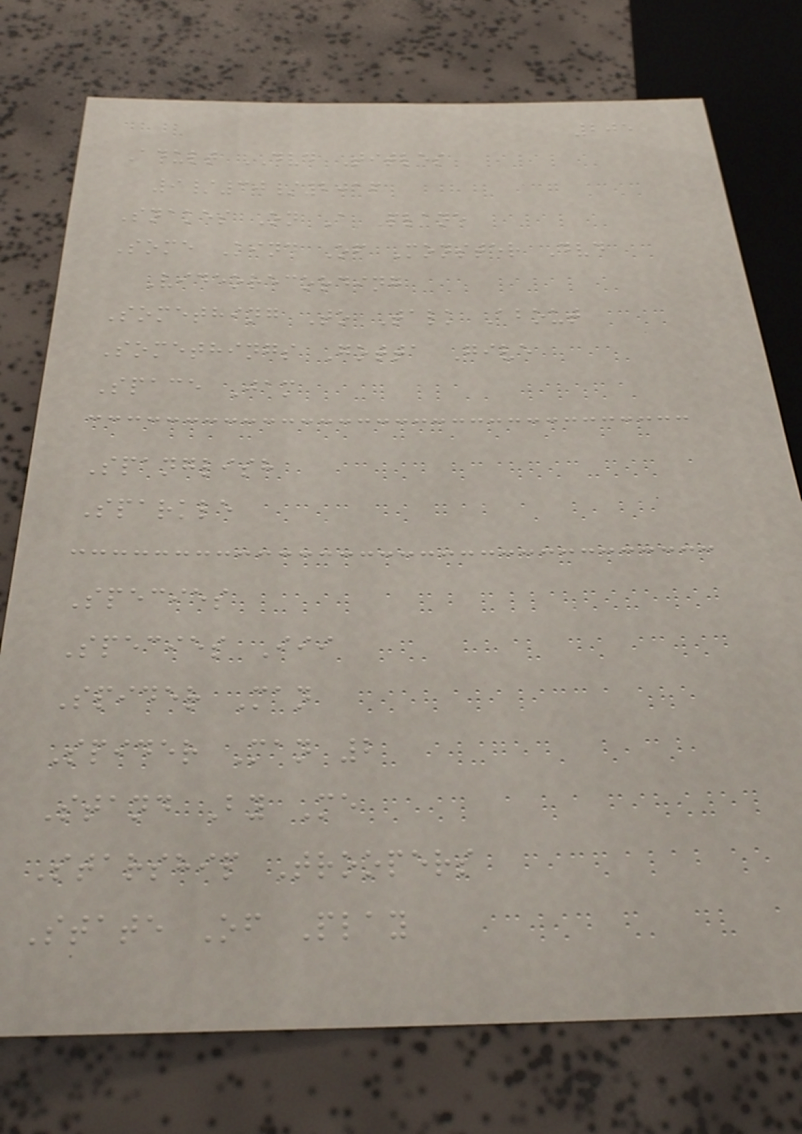205
Adult DVD Titles
9/30/2016
Snakes On A Plane
Some Kind Of Monster Dvd
Videorecording
Something To Talk About
Somethings Gotta Give
Space Jam
Spanglish
Sparkle
Species
Species Iii
Spider Man
Spider Man 2
Stand By Me
Starship Troopers
State Of Play
